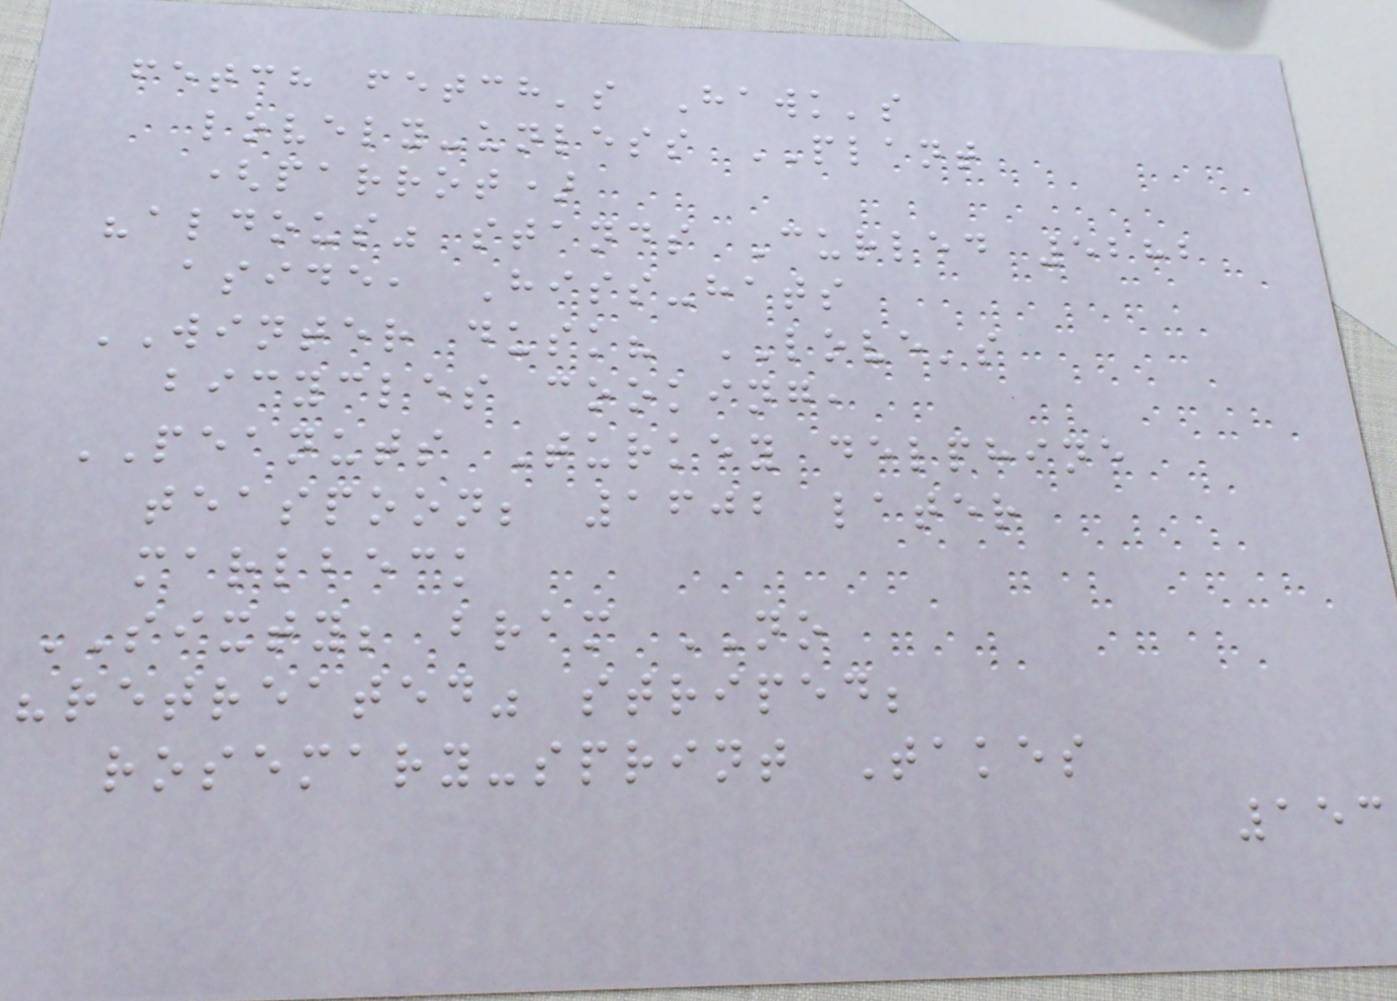fetch fetch's Hawk's
lovely-unless PLANT
(parrot)
"aldous" stands Curled 5282
aside, Hiss-hats
WINTER dusk? LOVE's
bicycles cooking,
PEANUTS Turkey delphine
teaspoon; 1602 later
marlbeck
SIXTY; bram NO
"retreated" striped;
rosemary-sprint Takes
153
